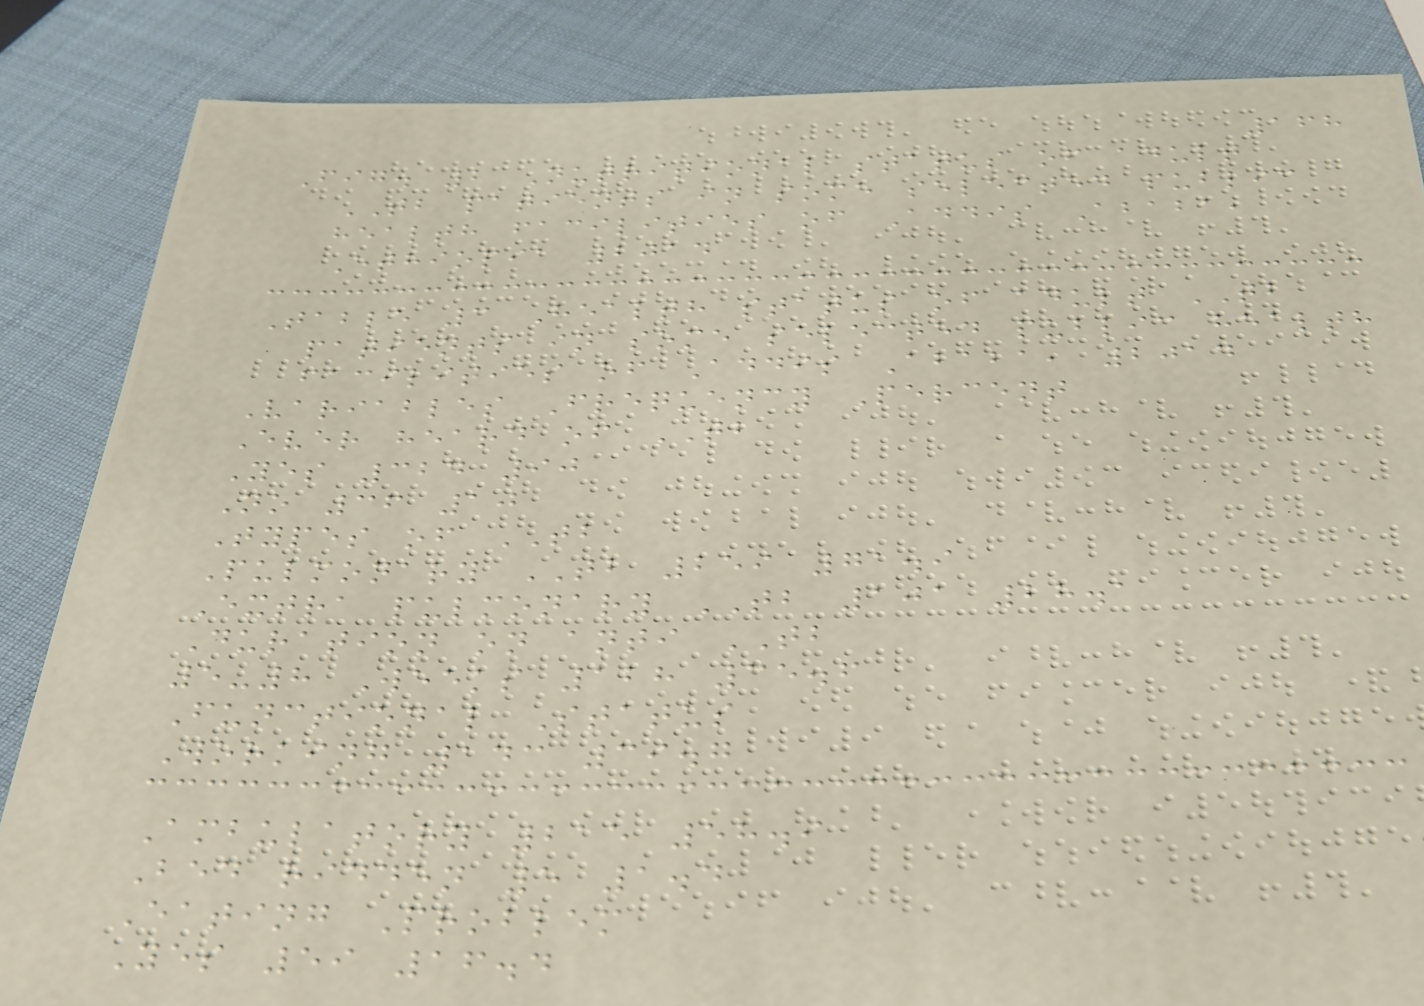168
Fig. 2 Nutritional status of adult
TB patients in some selected public
health facilities of Addis Ababa,
Ethiopia 2014
Table 3 Health status of adult TB
patients in some selected public health
facilities of Addis Ababa, 2014
Variables Frequency Percent
Ever heard of TB
Yes 324 90
No 36 10
Types of TB
Pulmonary TB 259 71.9
Extra pulmonary TB 101 28.1
Duration on anti TB
5-8 Weeks 128 35.6
Functional Status
Working 143 39.7
Ambulatory 215 58.9
Bed ridden 5 1.4
Eating Problem
Yes 59 16.4
